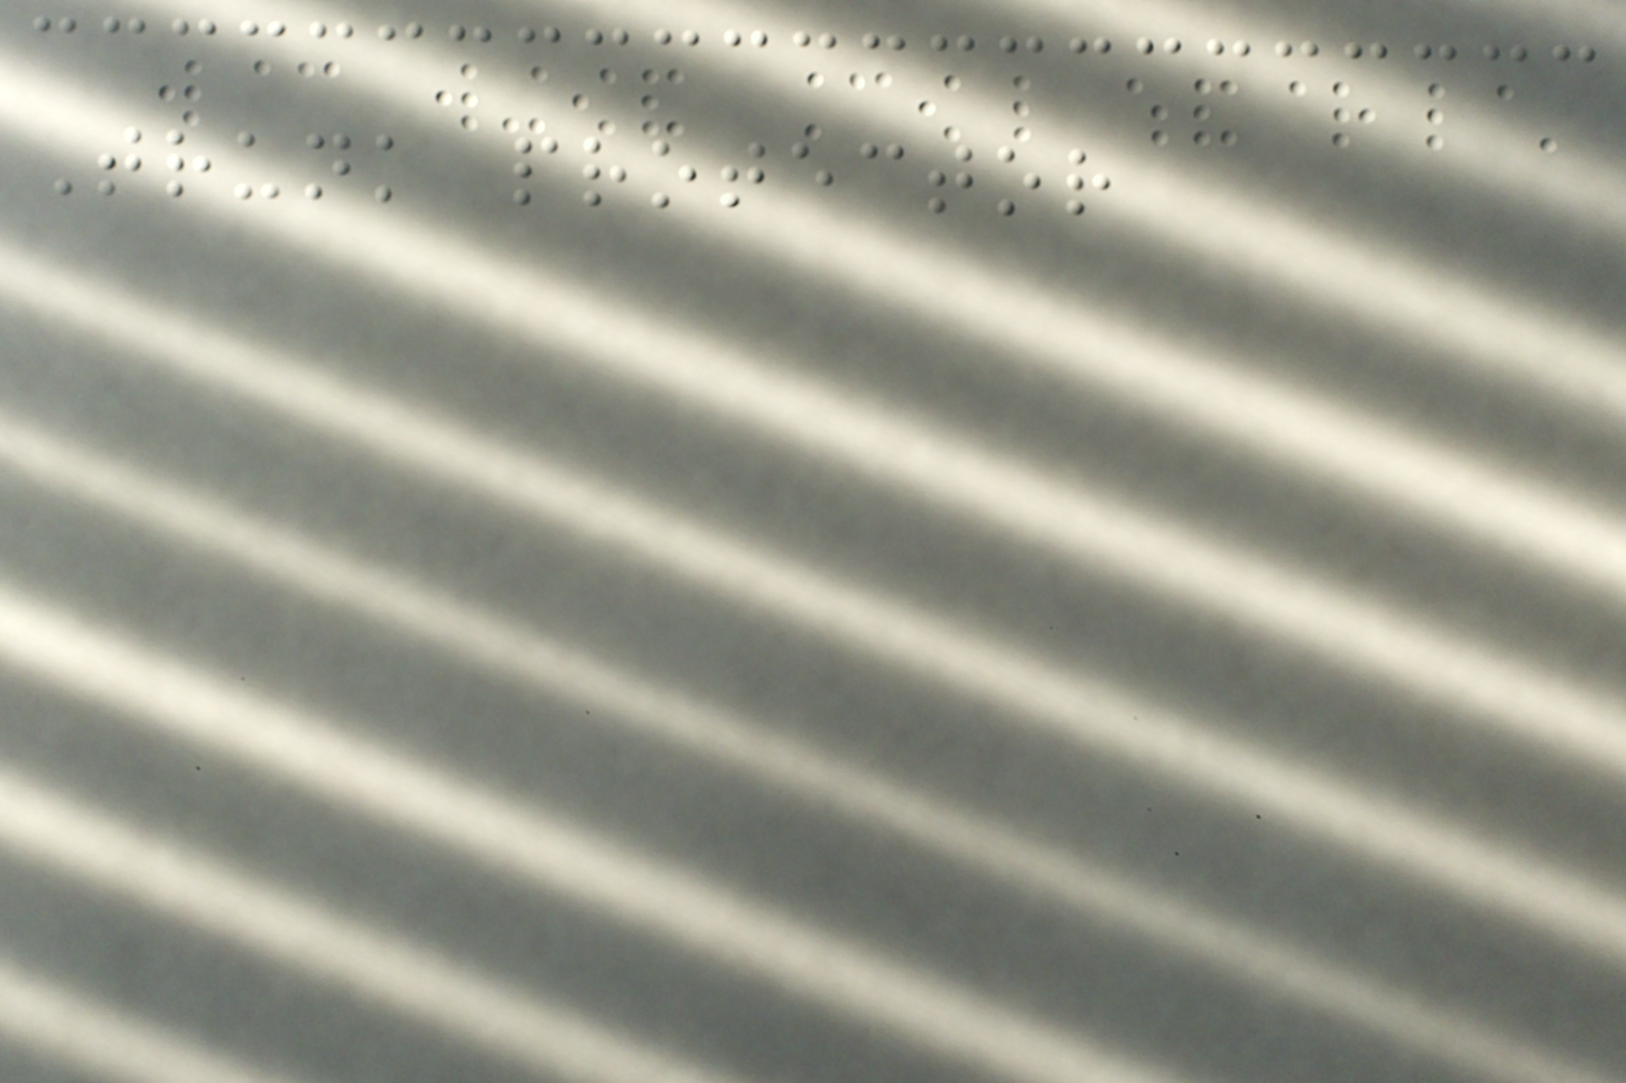Trunk protector
